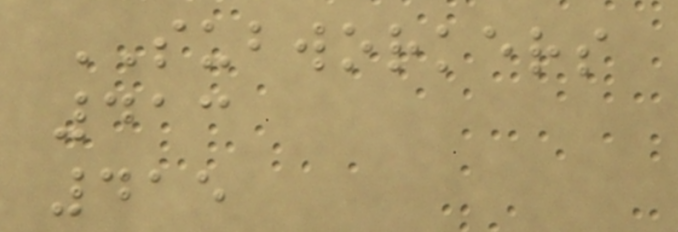SUBWORKERS
413
415
